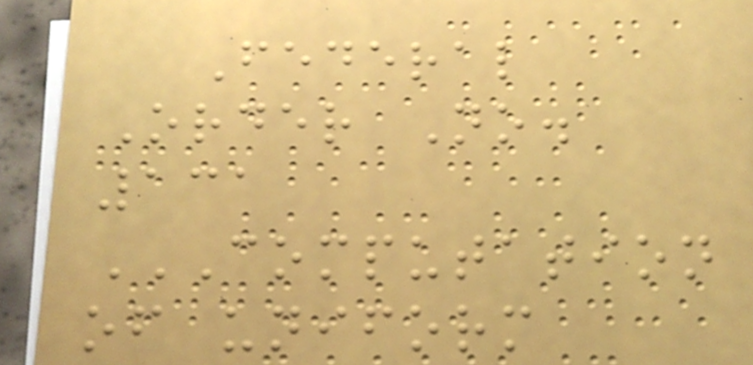Federal
Order No.
131
COMPUTATION
OF UNIFORM
